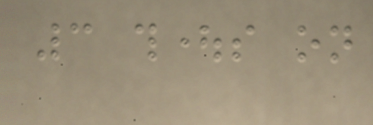3 thoughts on
